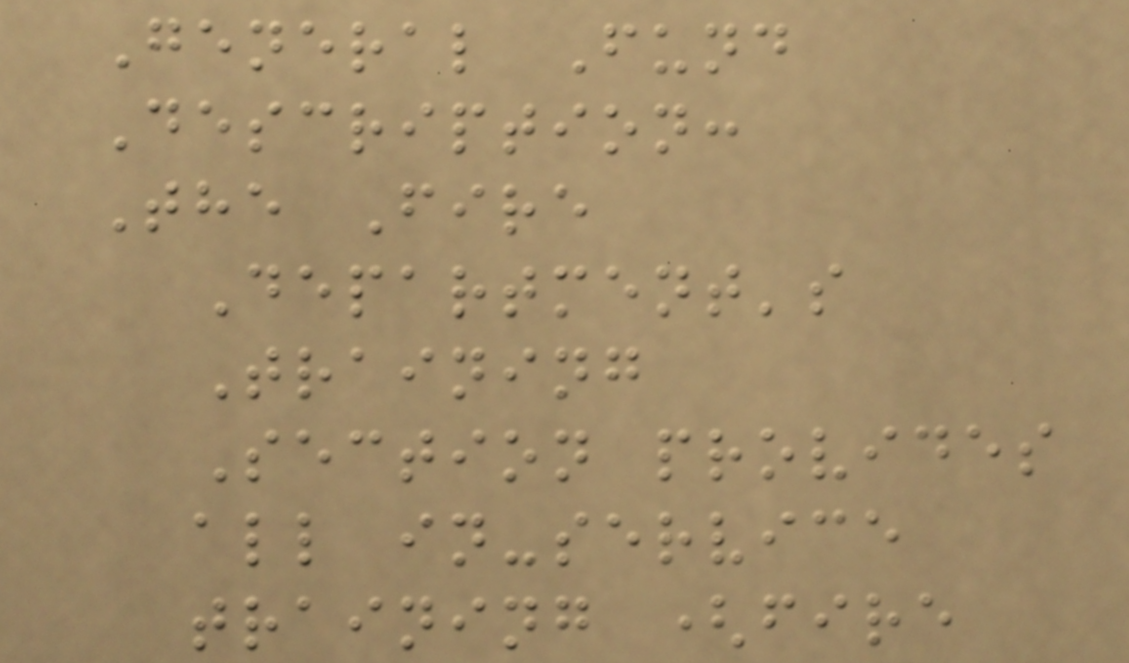General Fund
Description:
The Fire
Department's
Training
Section provides
all in-service
training (fire
